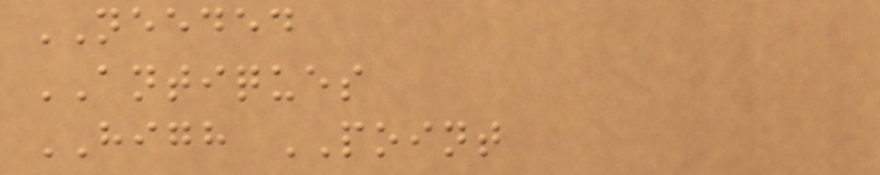NEEDED
ANTIQUES
HIGH POINT
